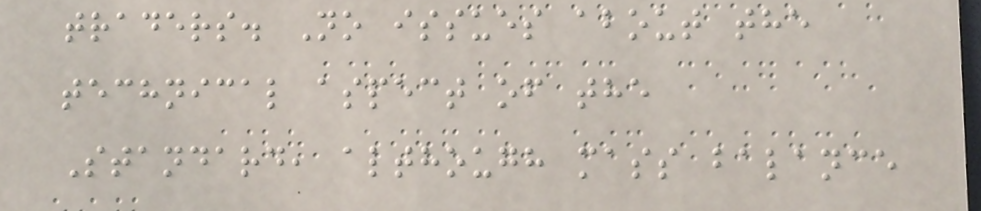traders. No issues about the
technical aspect of the
Standard, although mass balance
